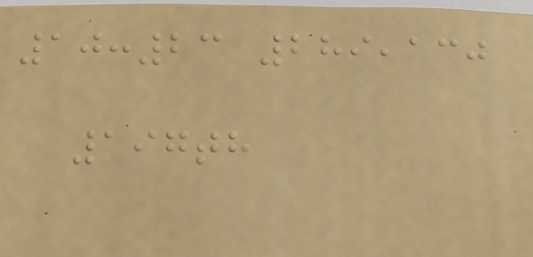10:23 289,130
197th
